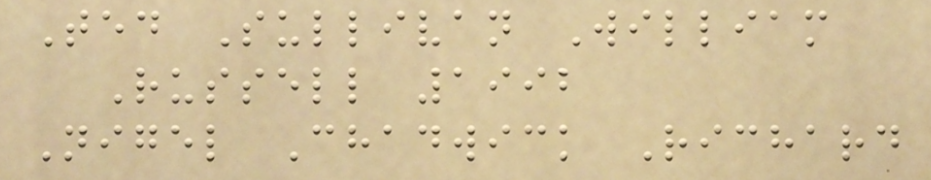Ted Sullivan William
Russell 1992
Nigel Chadwick Richard
